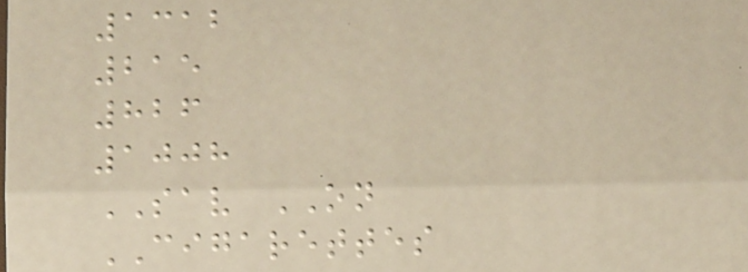1312
215
826
1008
SAV ON
CIGARETTES
